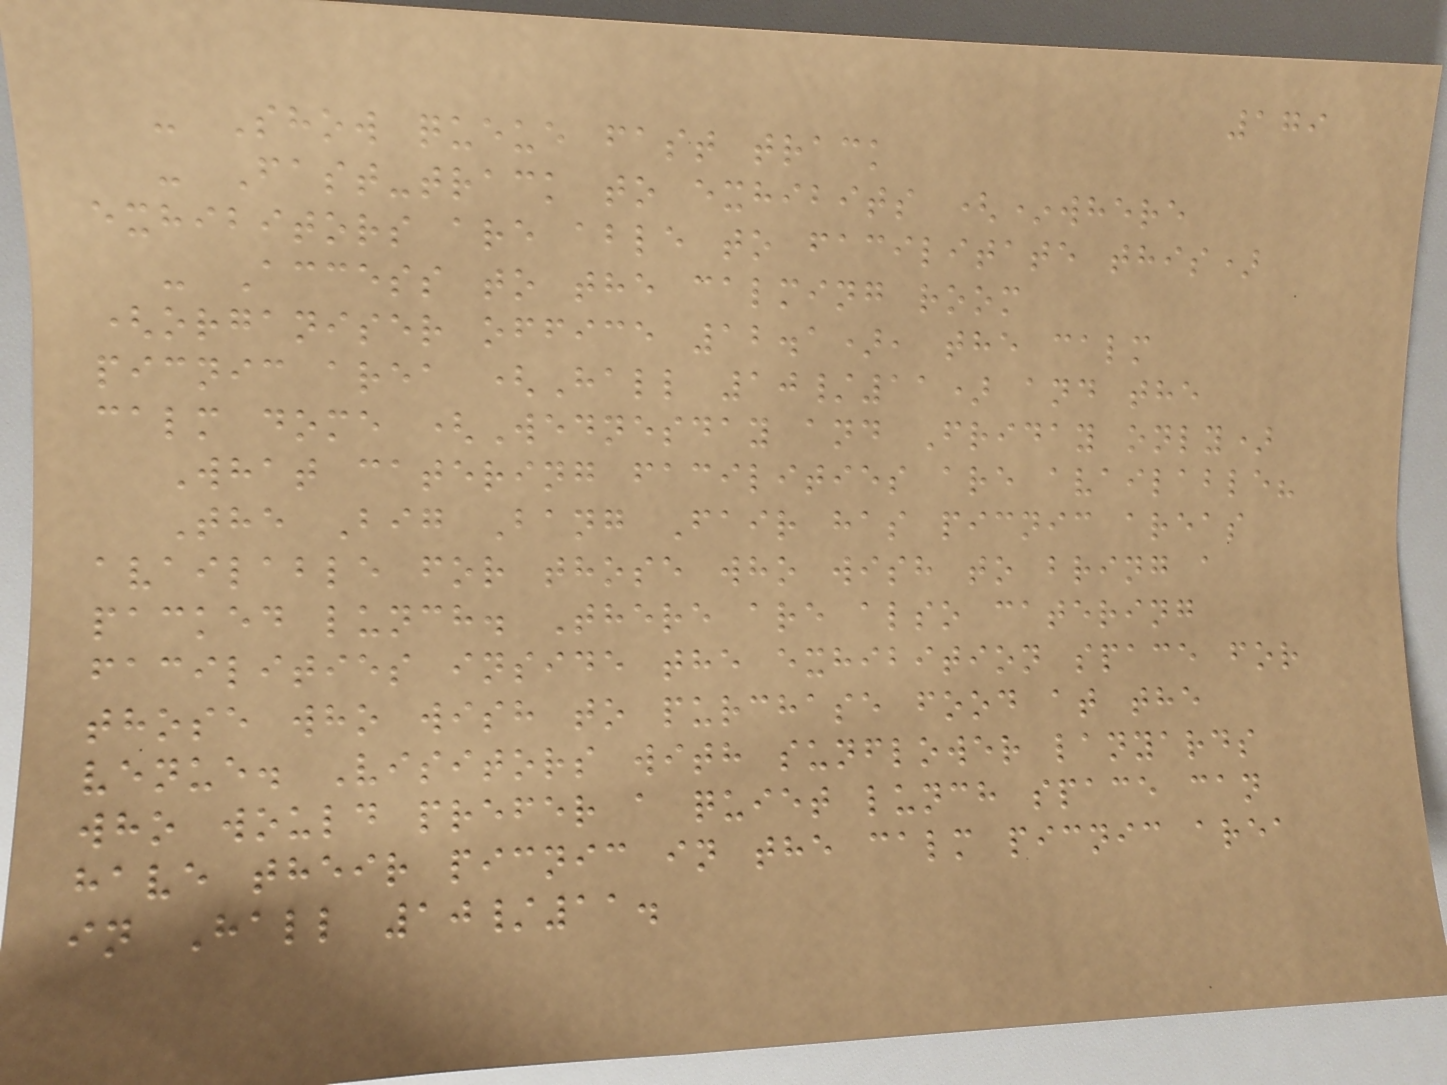179
- Show queue fast track
- Fast-track to exhibits (*where
exhibitors are able to facilitate this)
- Access to the calming room
(organiser office 12.1), the calm
picnic area (Hall 10/11) and the
calm dome (Wednesday and Friday only)
What catering facilities are available?
The Big Bang Fair has picnic areas
available for those who wish to bring a
packed lunch. There are also catering
facilities inside the exhibition space for
those who wish to purchase food at the
venue. Visitors with sunflower lanyards
who would prefer a quiet lunch space can
have their picnic in the calm picnic area
in Hall 10/11.
